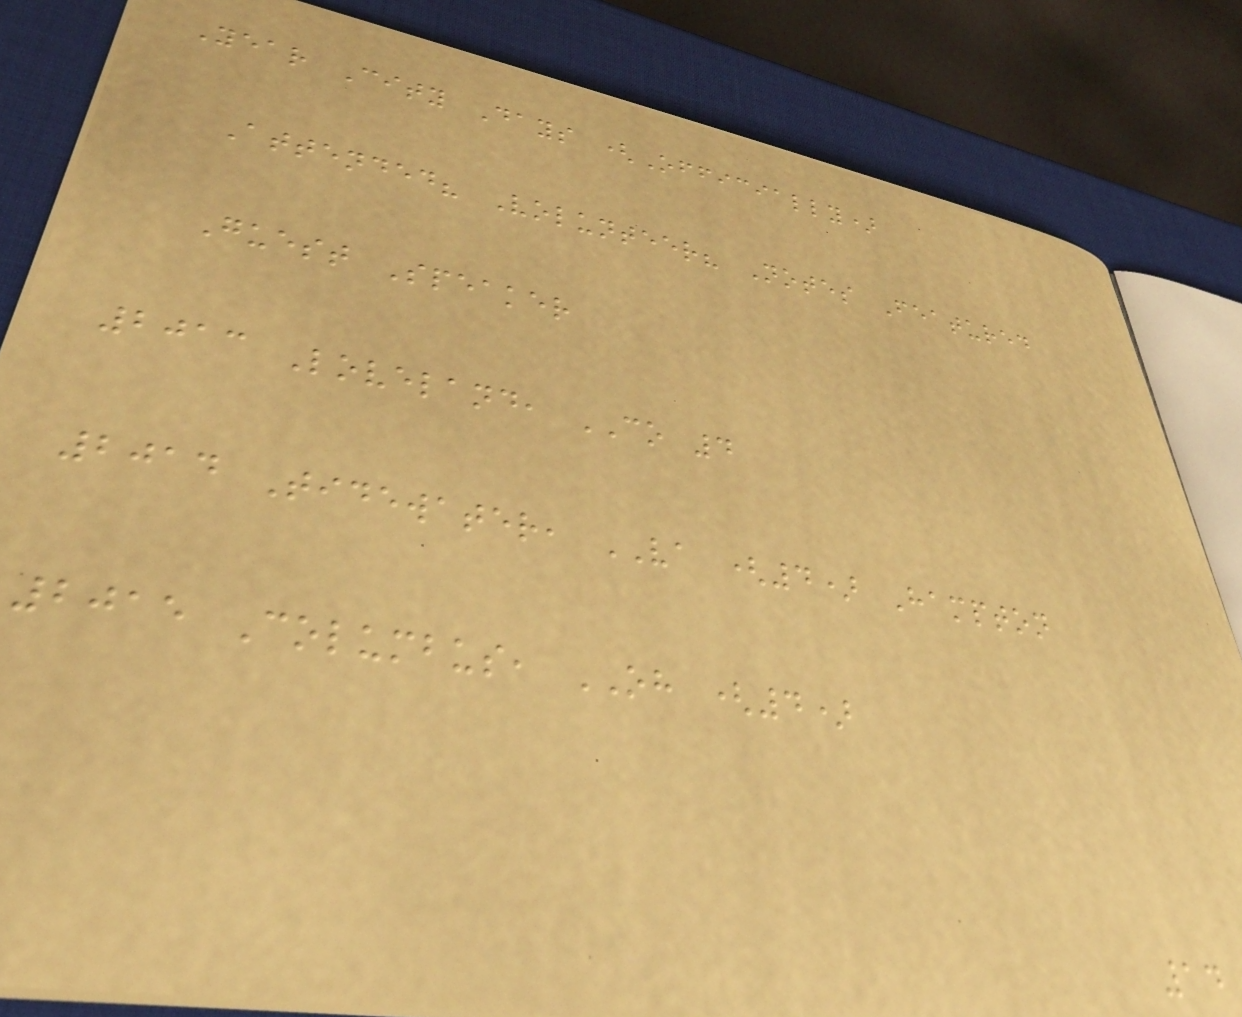Year City Days (Officially)
Attended? Volunteer? Notes Featured
Guest Speaker
2013 Loveland, CO 4
2014 Tidewater, VA (4) Hampton
2015 Columbus, OH (4)
14
